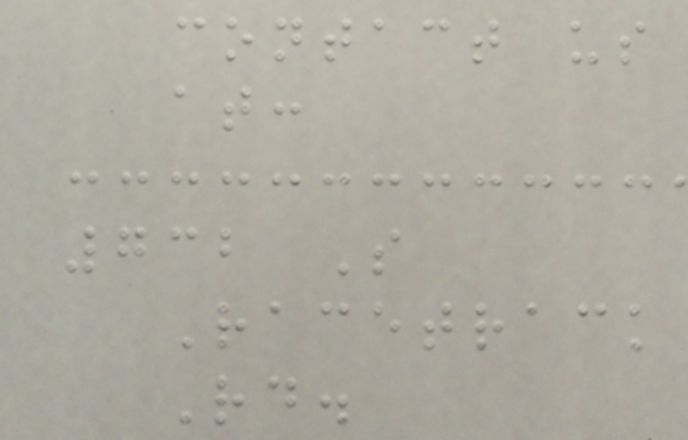contact us
at:
732 S
Racetrack
Rd.
